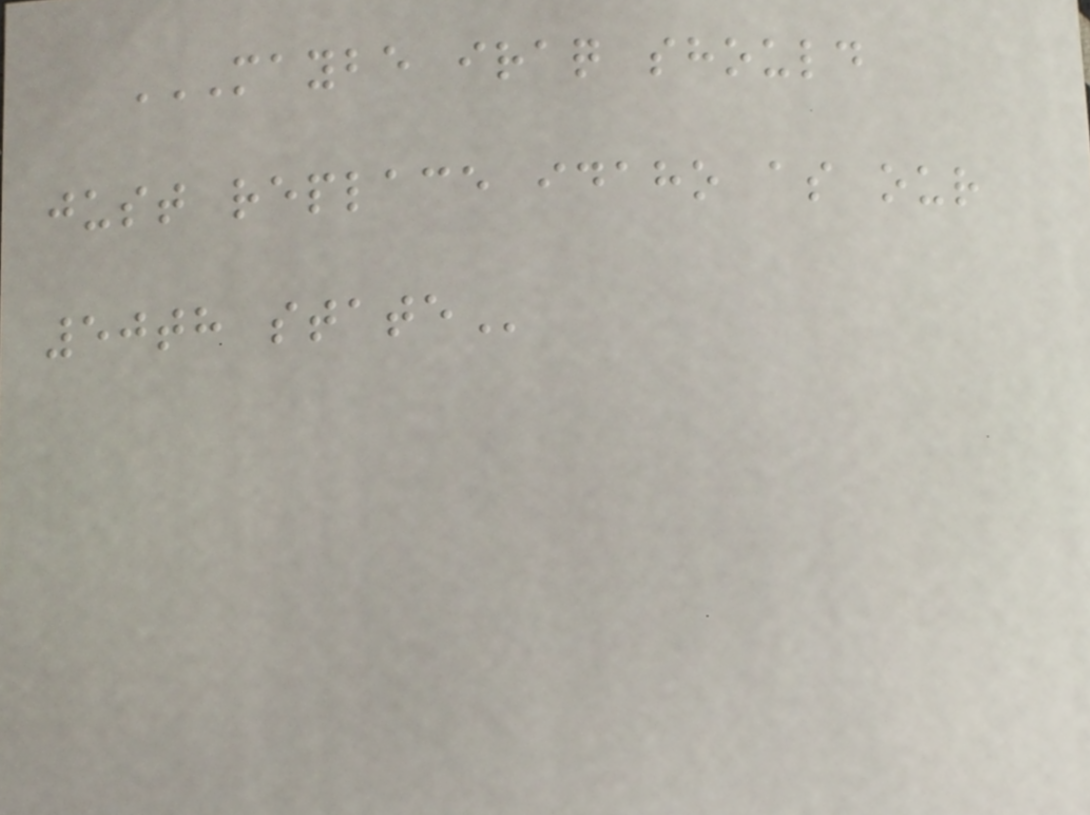MAYBE IRAQ SHOULD
JUST REPLACE IDAHO AS OUR
50TH STATE
